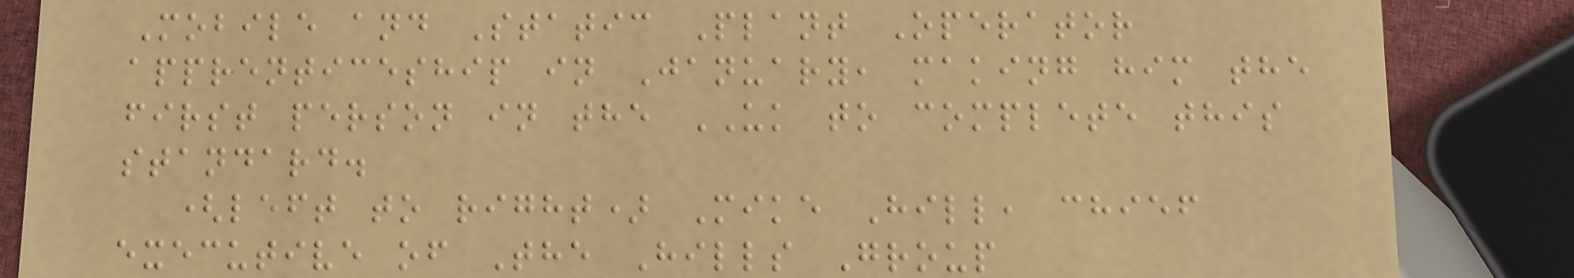Mobile and Static Plant Operator
apprenticeship in January, making him the
first person in the UK to complete this
standard.
(left to right) Mike Hill, chief
executive of The Hills Group
